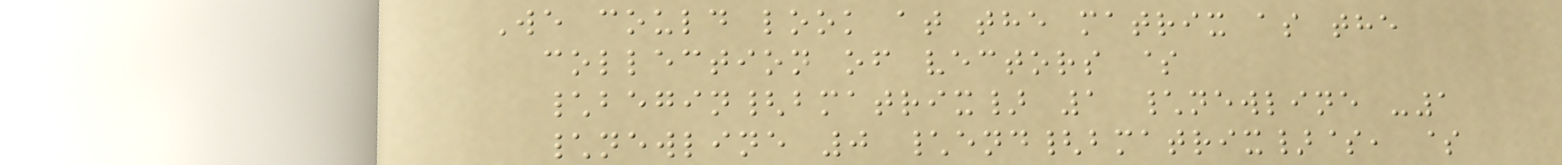We could look at the matrix as the
collection of vectors $
\begin{bmatrix} 1 \newline -1
\newline 0 \end{bmatrix}$, $
